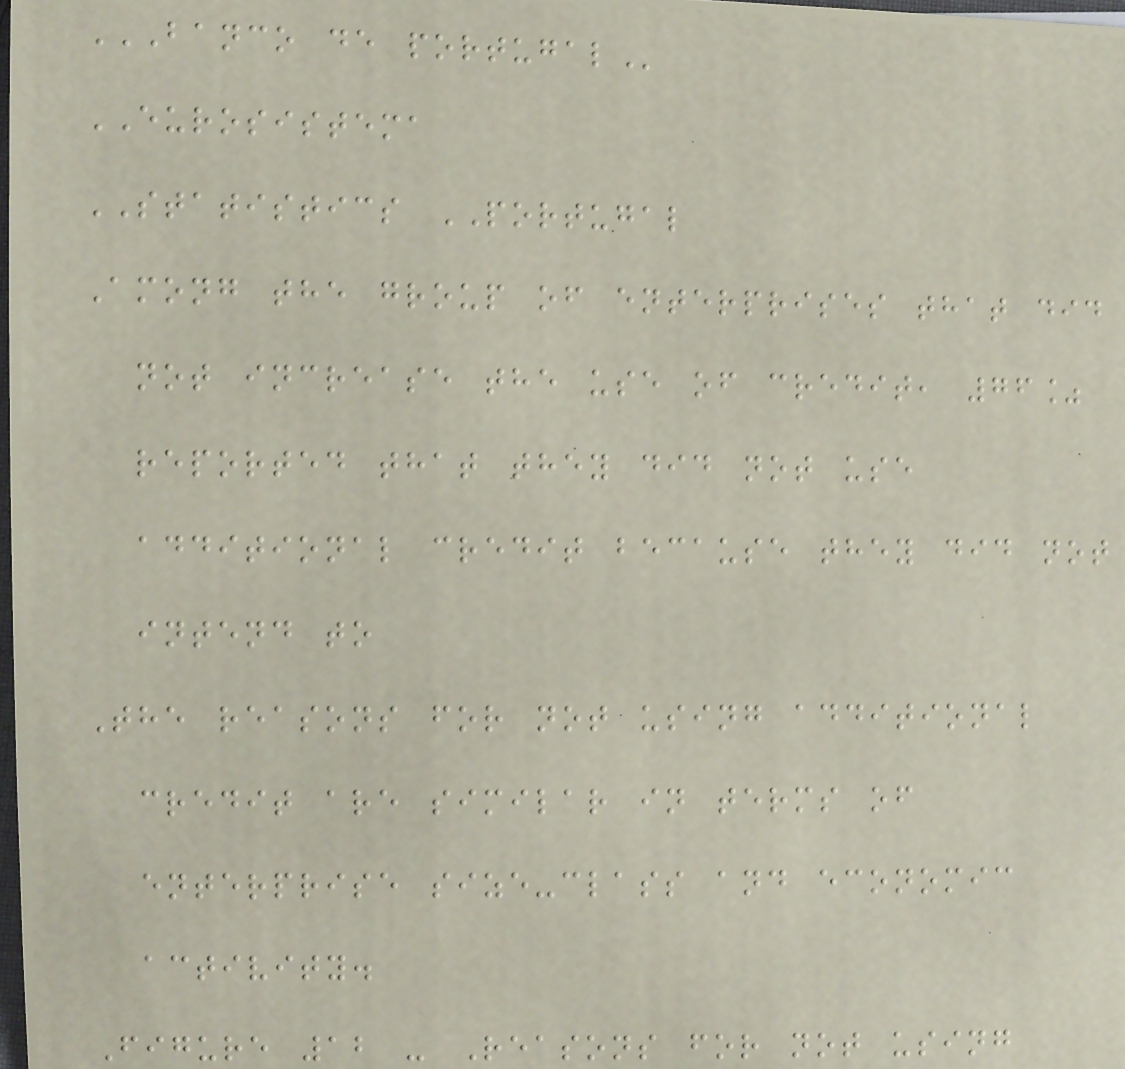BANCO DE PORTUGAL
EUROSISTEMA
STATISTICS PORTUGAL
Among the group of enterprises that did
not increase the use of credit, 76%
reported that they did not use
additional credit because they did not
intend to
The reasons for not using additional
credit are similar in terms of
enterprise size-class and economic
activity.
Figure 12 - Reasons for not using
